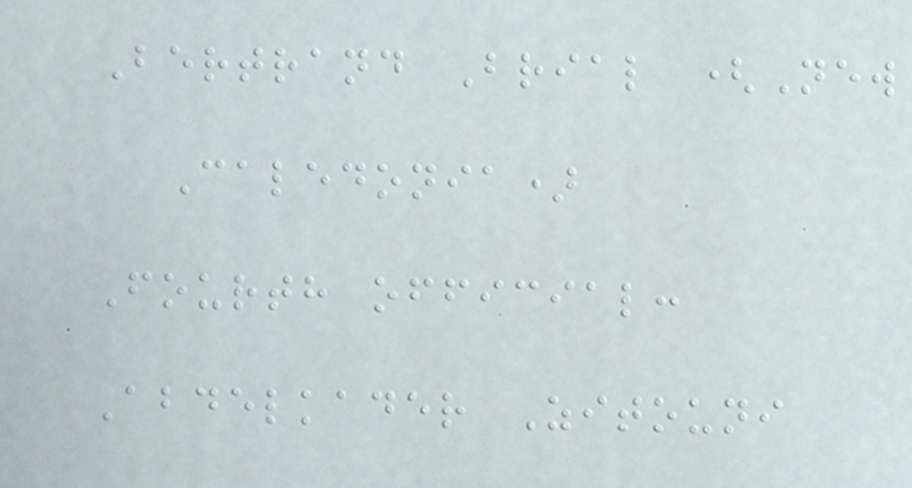Bertrand Brial (New
Caledonia)
Fourth official:
Abdelkader Zitouni
